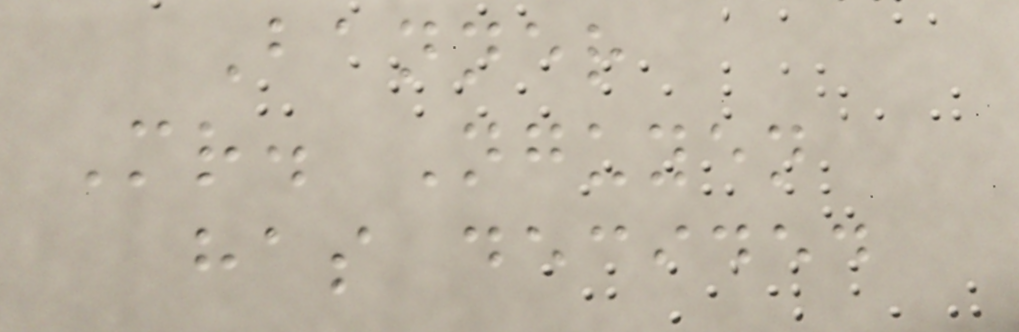Banner
Mr. Nguyen
has decided
